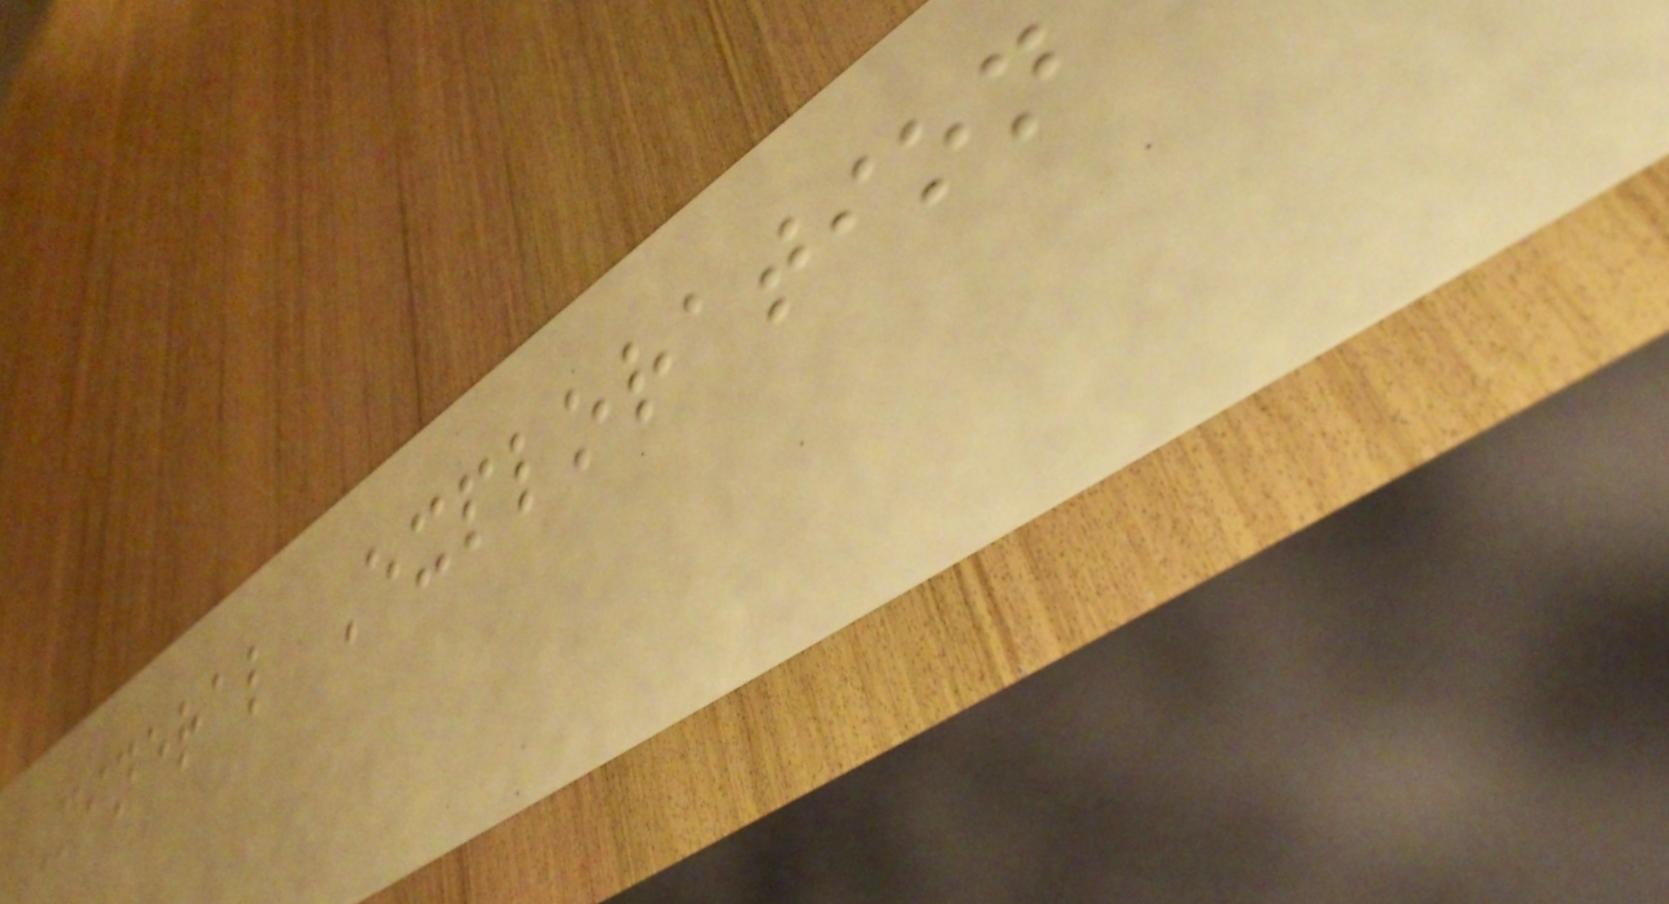Mineral Exploration
